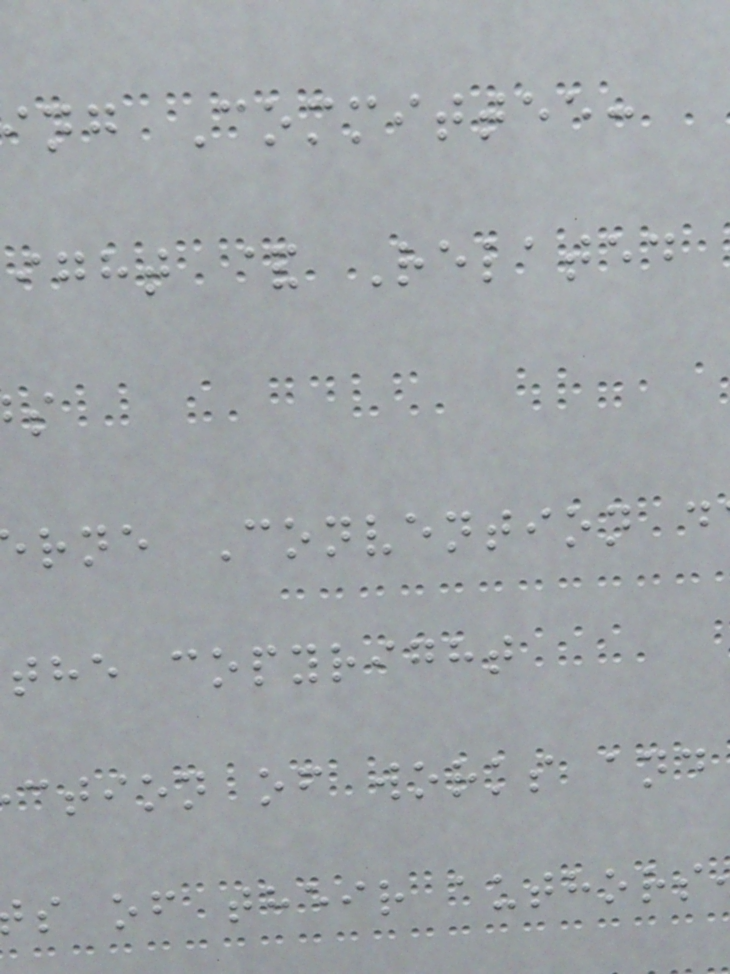ng Committee:
ight & Related
rne Convention d
the copyright
ction of works and
s of their authors
